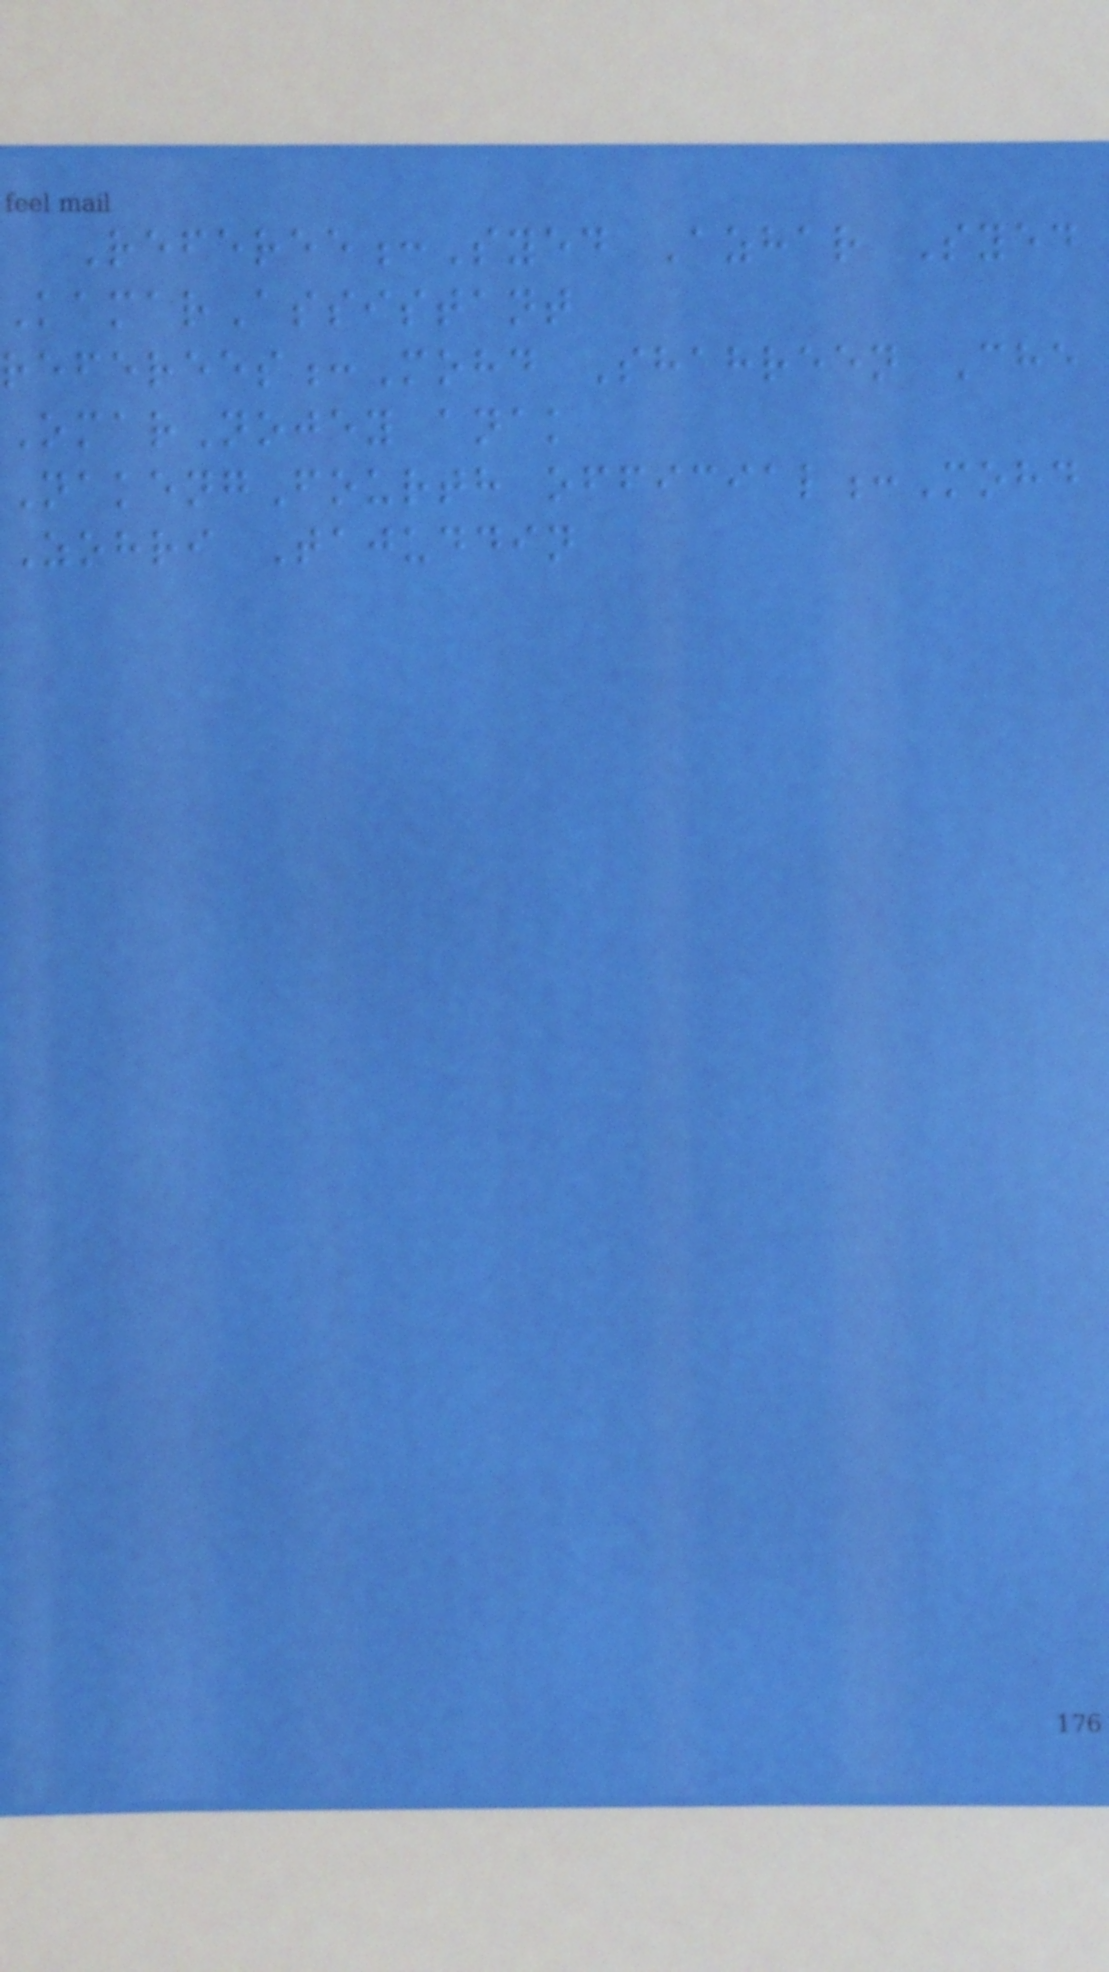Referee:Syed Azhar Syed
KamarAssistant
referees:Mohd Shahreen Che
OmarNojey anak
NakengFourth official:Mohd
Zohri Tajuddin
